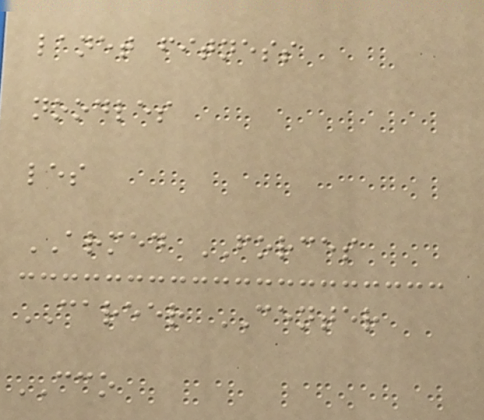lanet fitness
noodles
les
ARMED FORCES
CAREER CENTER
CCO
